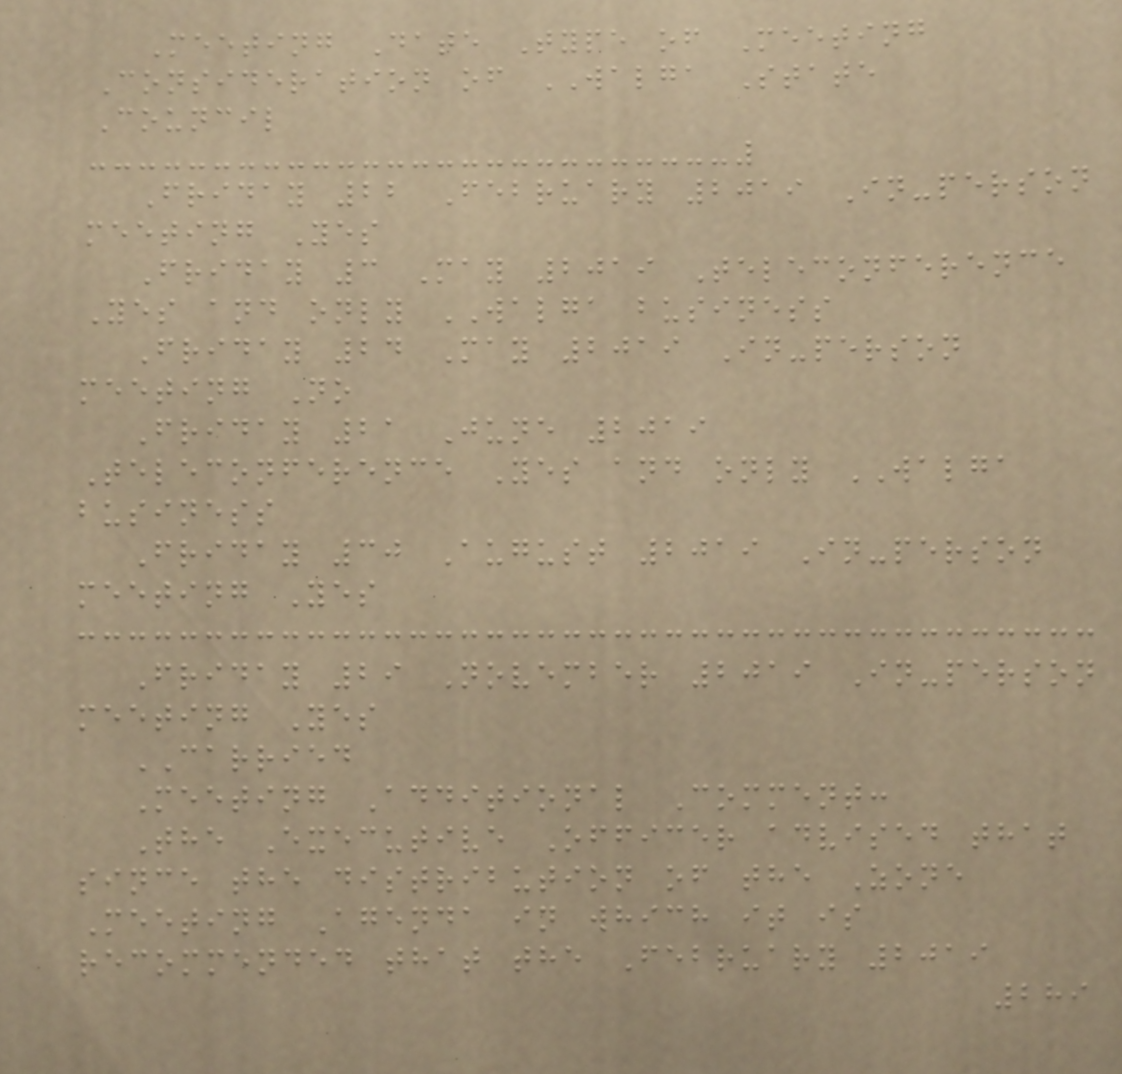Meeting Date Type of Meeting
Consideration of WALGA State
Council
Friday 22 February 2019 In-person
meeting Yes
Friday 3 May 2019 Teleconference
Yes and only WALGA business
Friday 24 May 2019 In-person
meeting No
Friday 21 June 2019
Teleconference Yes and only WALGA
business
Friday 30 August 2019 In-person
meeting Yes
Friday 29 November 2019 In-person
meeting Yes
CARRIED
Meeting Additional Comment:
The Executive Officer advised that
since the distribution of the Zone
Meeting Agenda in which it is
recommended that the February 2019
289
